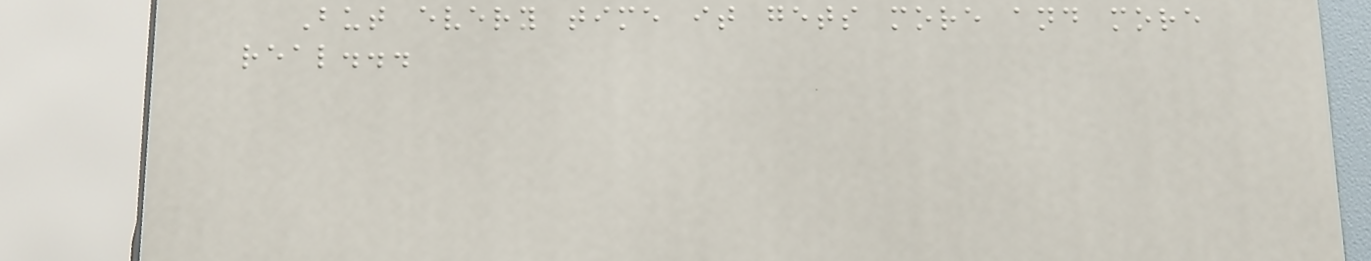But every time it gets more and more
real...
